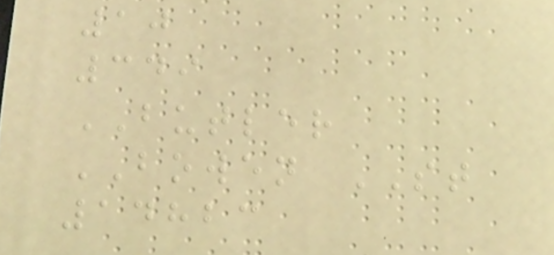10
349
BUTLER
BOWEN ST
14823
